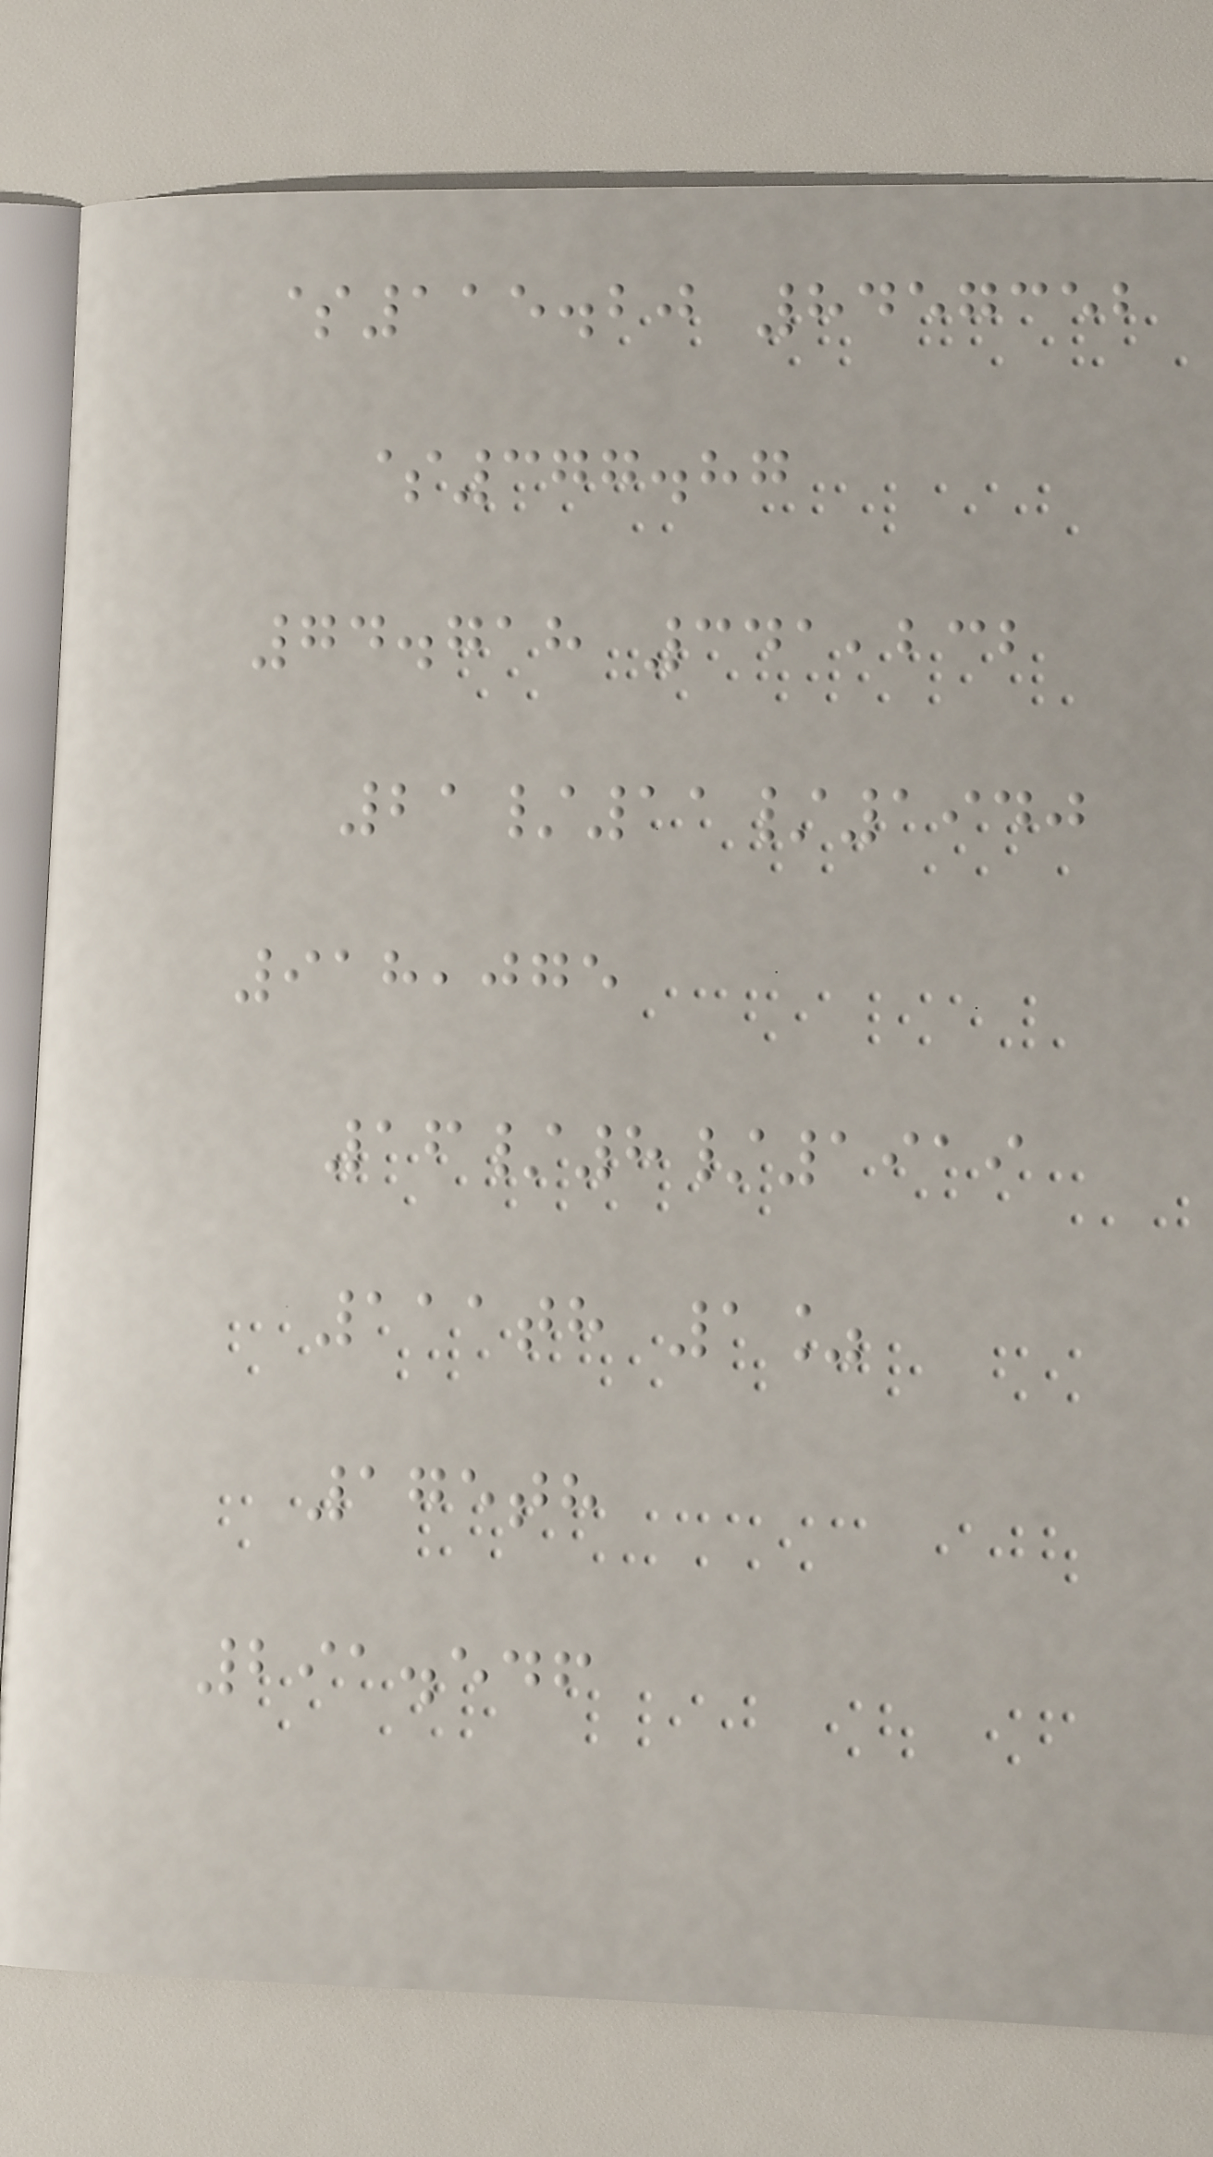$115.20 8457352
$377.87
74.718 341,232
21/11/1940
918,075
16/8/1919
111th 1%
175th
291.546
